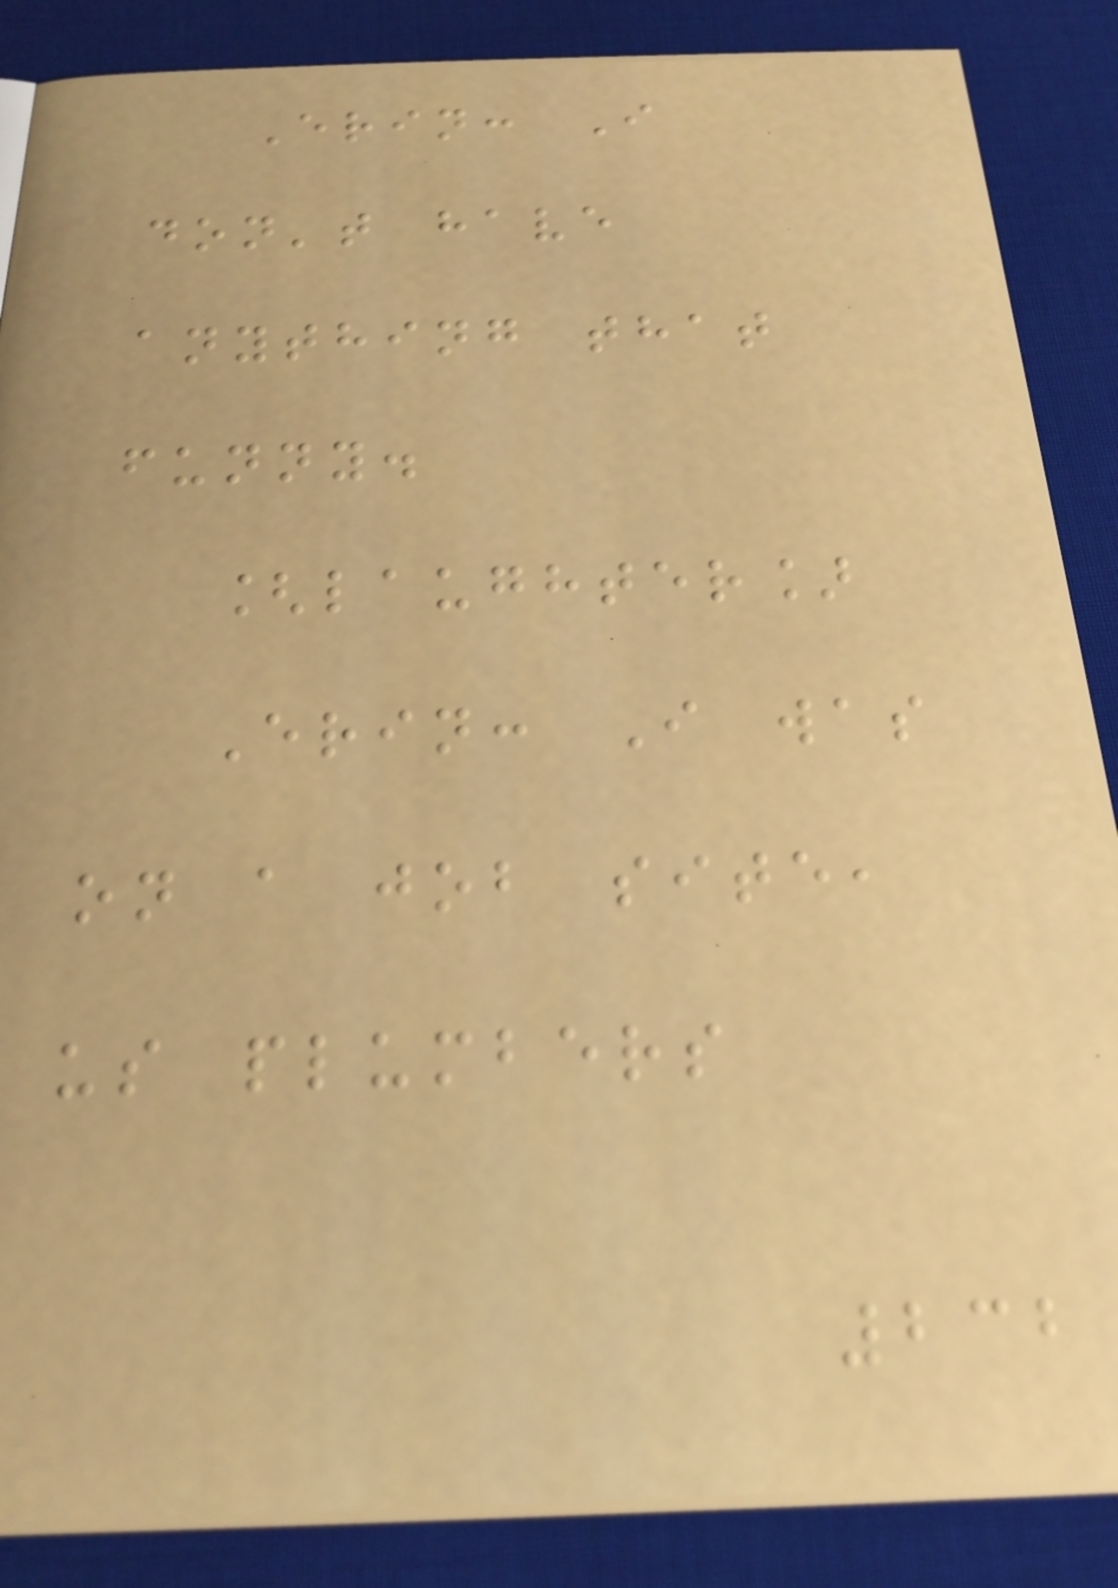Erin: I
don't have
anything that
funny.
[laughter]
Erin: I was
on a job site,
us plumbers
232
